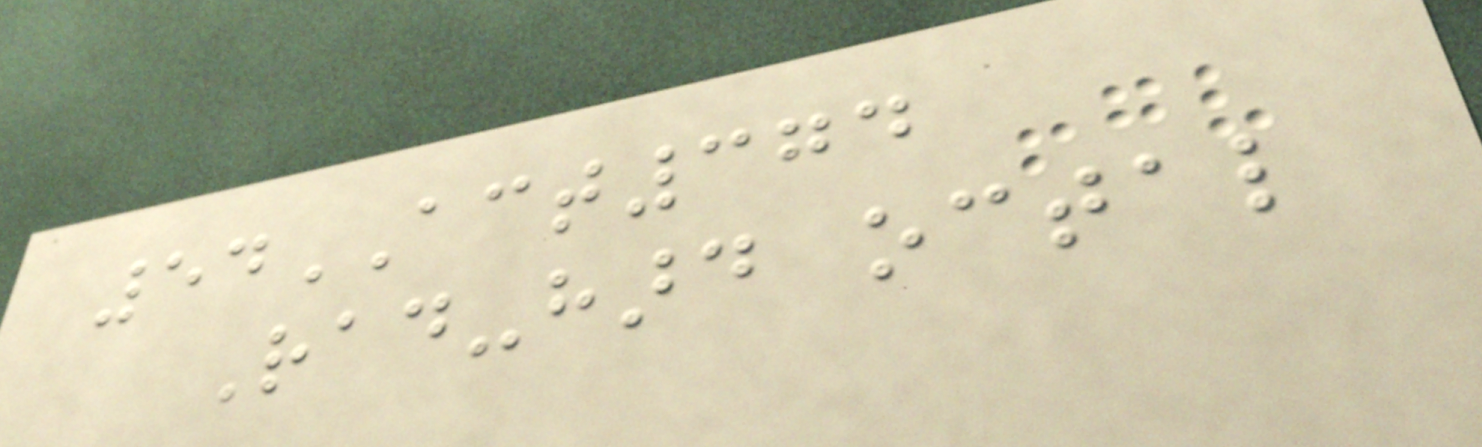54ACT374
Rad-hard octal
